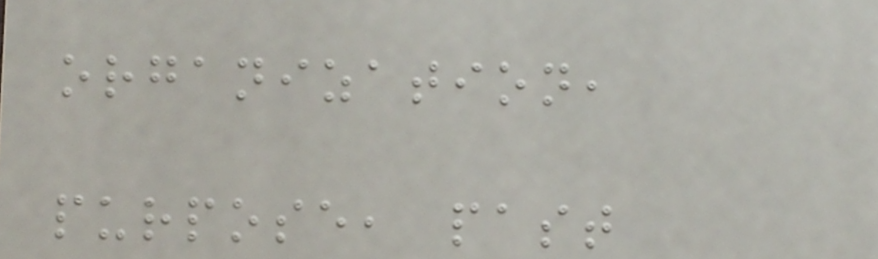organization,
purpose, past
